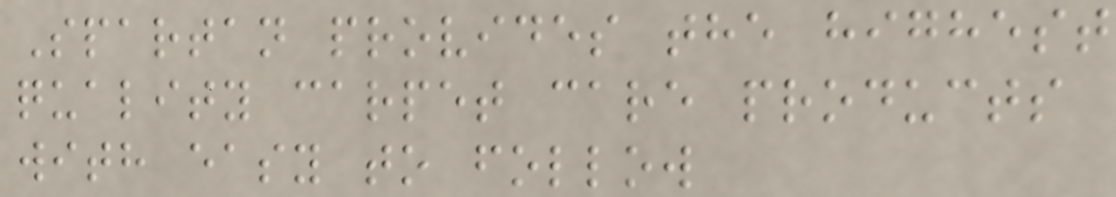Spartan provides the highest
quality carpet care products
with easy to follow
